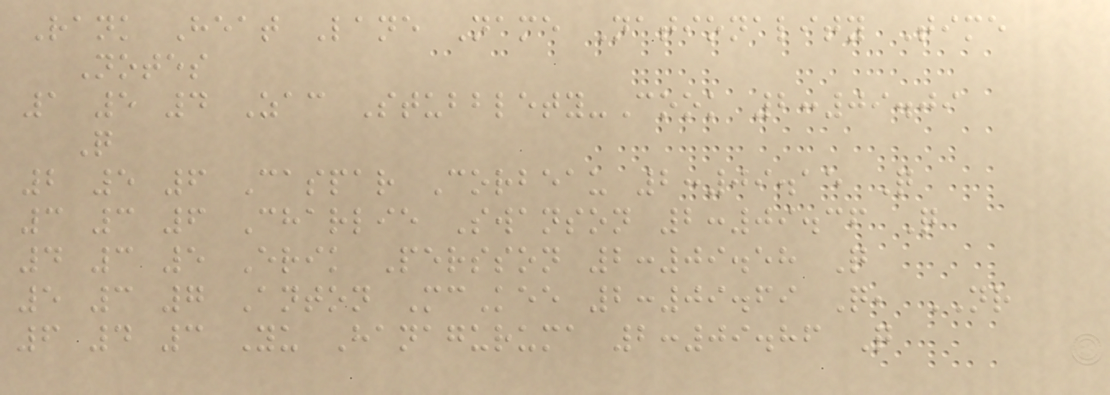Rank Heat Lane Name Nationality Time
Notes
1 5 4 Zac Stubblety-Cook 2:09.09
Q
2 5 6 Caspar Corbeau 2:09.15 Q
3 3 6 Charlie Swanson 2:09.36 Q
4 3 5 Erik Persson 2:09.58 Q
5 3 7 Anton McKee 2:09.69 Q, NR
6 4 3 Yu Hanaguruma 2:09.86 Q
